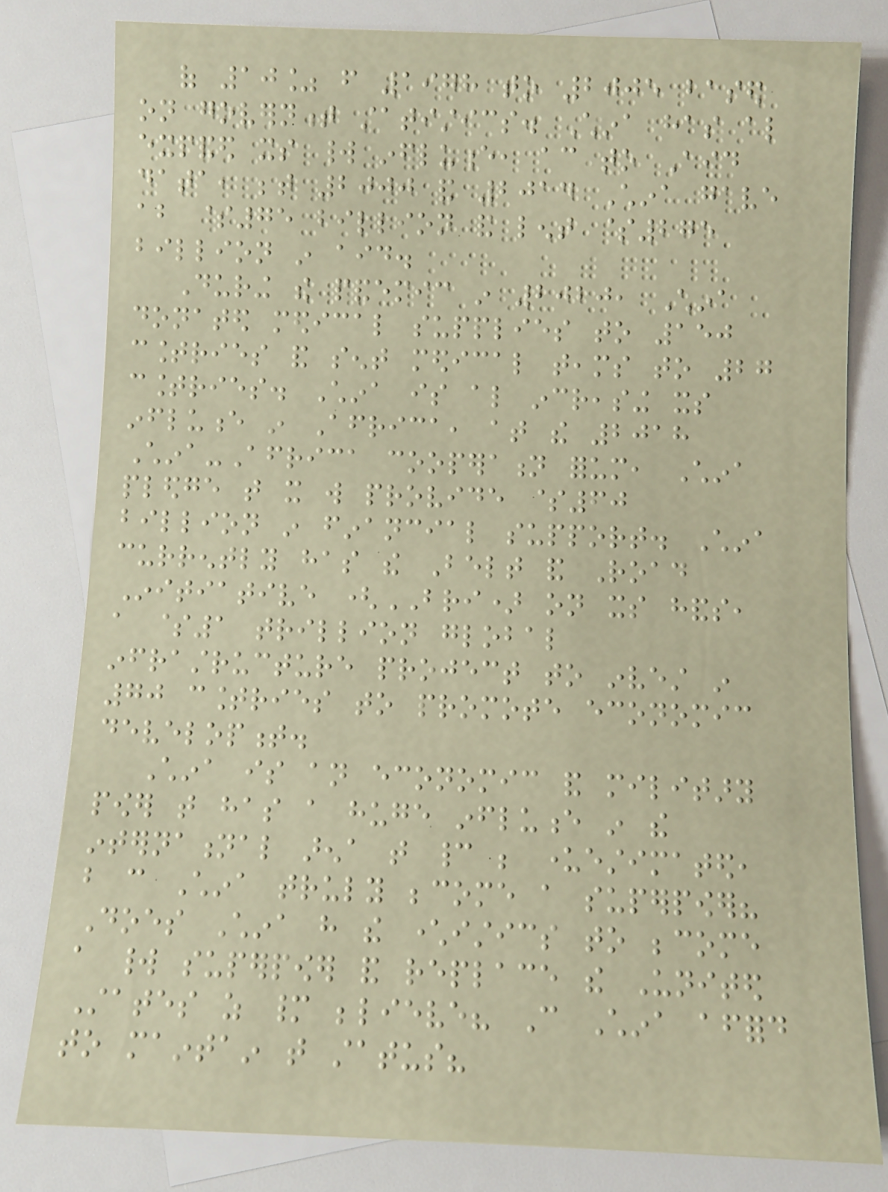of 10% from 1978 to 2005 based
on government statistics. China has also
expanded its world influence, according to Aid
data, between 2000 and 2014 China gave
about $75 billion and lent $275
billion in aid.
During the pandemic in 2020, China
donated medical supplies to 150
countries and sent medical teams to 27
countries. China is also increasing its
influence in Africa, at the 2018
China-Africa cooperation forum, China
pledge that it will provide $60
billion in financial support. China
currently has the Belt and Road
Initiative (BRI) on its hands,
a $1 trillion global
infrastructure project to invest in
70 countries to promote economic
development.
China is an economic and military
power that has a huge influence in the
international arena that cannot be underestimated,
but can China truly become a superpower?
Does China have the characteristics to become
a world superpower and replace the United
States as many believe? Can China afford
to maintain that status?
